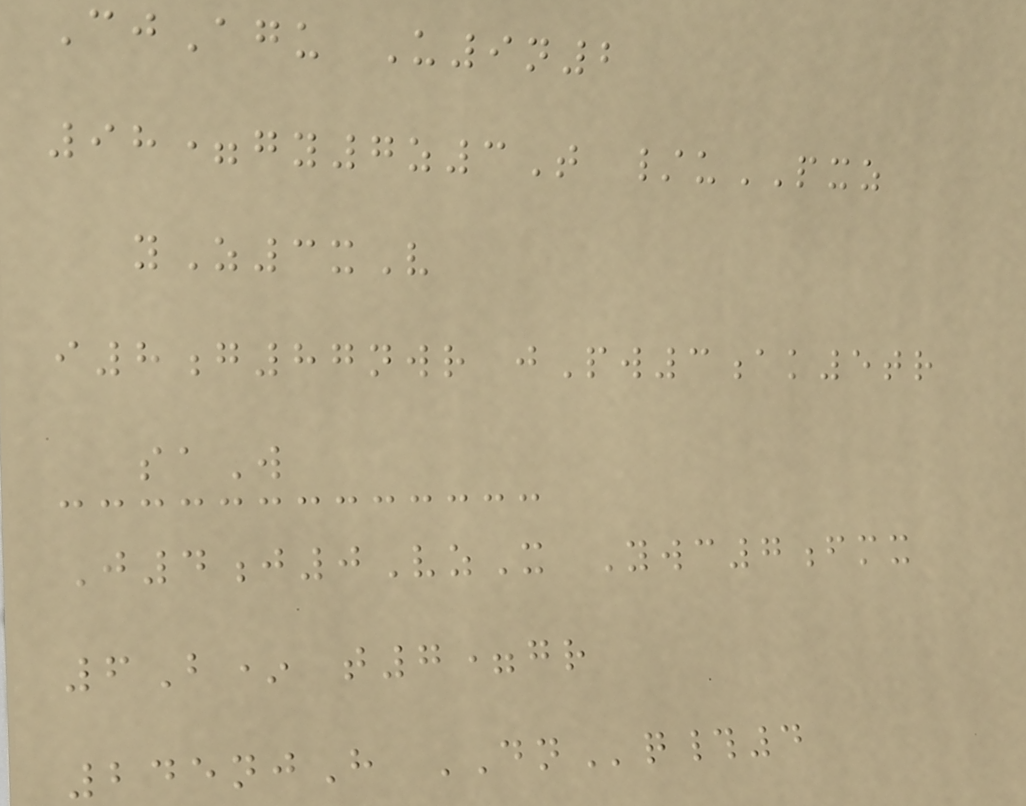CjAgu U9n2
98=gy7z3T /uPXZ
yZ3xV
i8g87nwr jPw3ak5tr
saW
J4j0VzX Ywc7fmx
6B* t7=gr
245njH DNq#4
